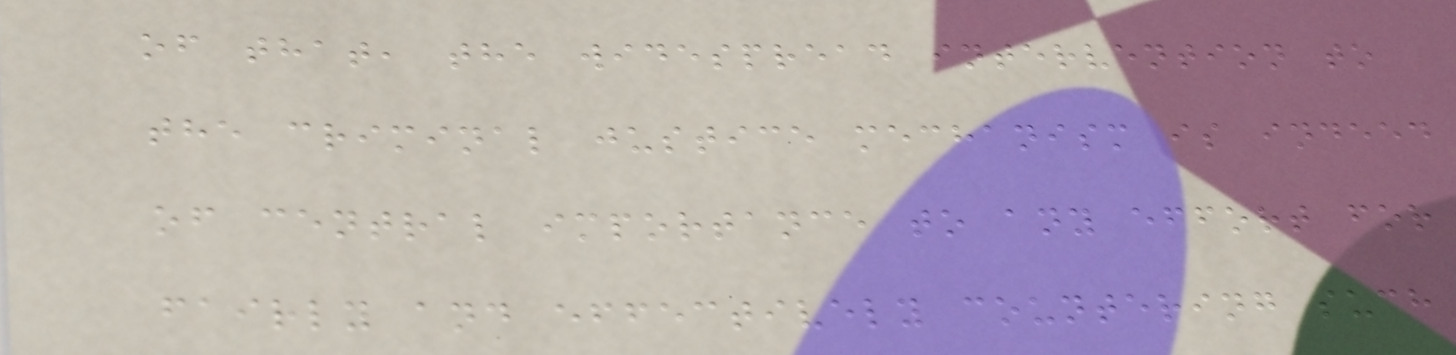of that, the widespread intervention to
the criminal justice mechanism is indeed
of central importance to any effort for
fairly and effectively countering such
